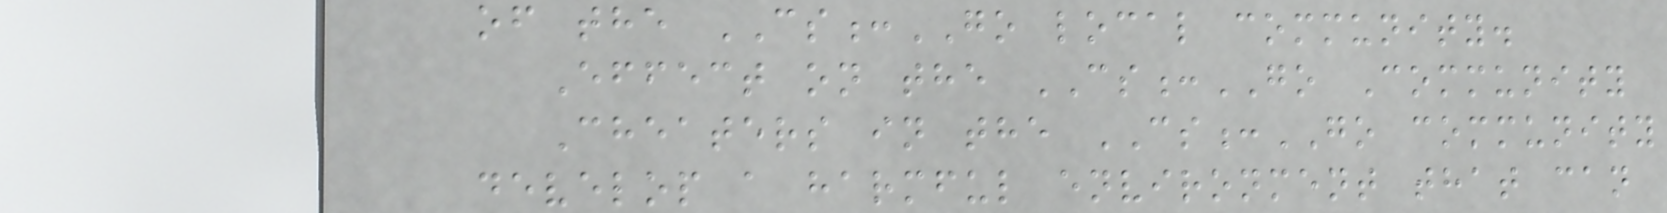of the CS:GO local community.
Effect on the CS:GO Community
Cheaters in the CS:GO community
develop a harmful environment that can
